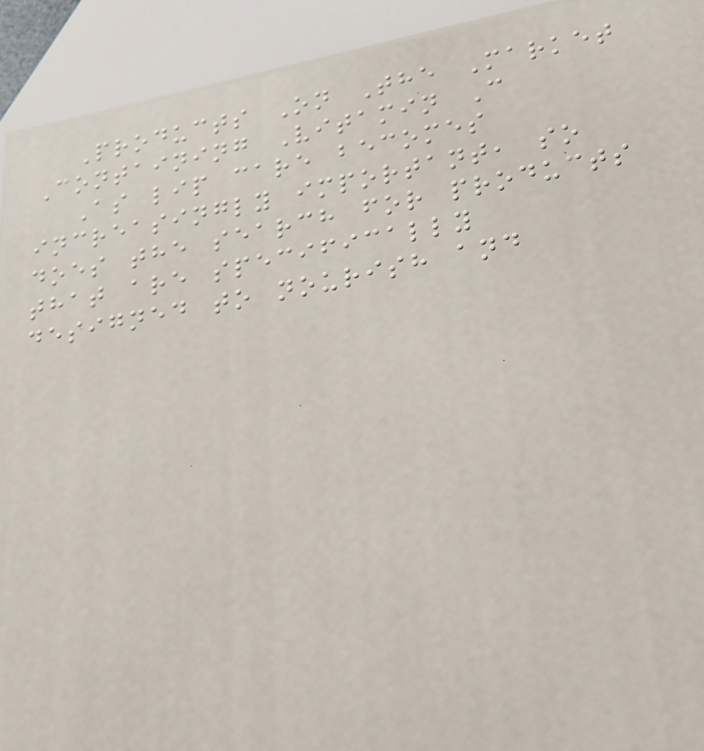Products On The Market
Containing Vitamin C
As lip care becomes
increasingly important, so
does the search for products
that are specifically
designed to nourish and
